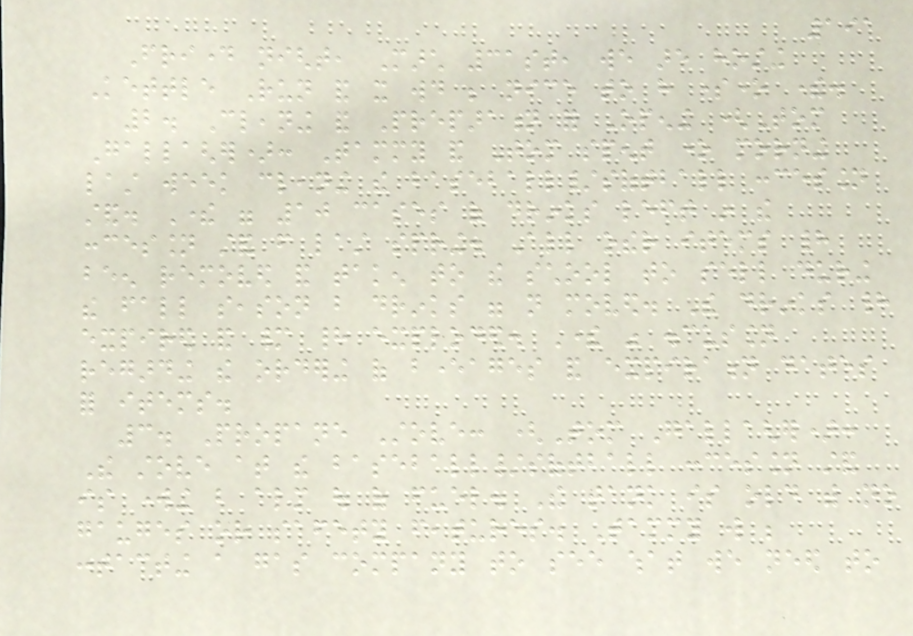191
Friday night, March 31st, we are hosting
Kettle Run and it would be nice to have someone there.
2. Cleaning and Preparation for Opening (Tom
Gallagher): Tammy and Tom spent one morning
last week cleaning the baseball/softball concession
stand. There were 10 cases of drinks left in the
concession stand from last spring. All other items had
been removed and taken to the school to sell during
the fall season but drinks were not moved. The drinks had
expired and many had exploded. There was discussion
regarding the ordering of beverages and expiration dates
for items.
3. Propane Stove: (Tom Gallagher):
The stove at the baseball/softball concession stand
is working but almost out of fuel. The tank is old with no
gauges or safety features. Tammy will be
contacting a gas company to see what we need to
